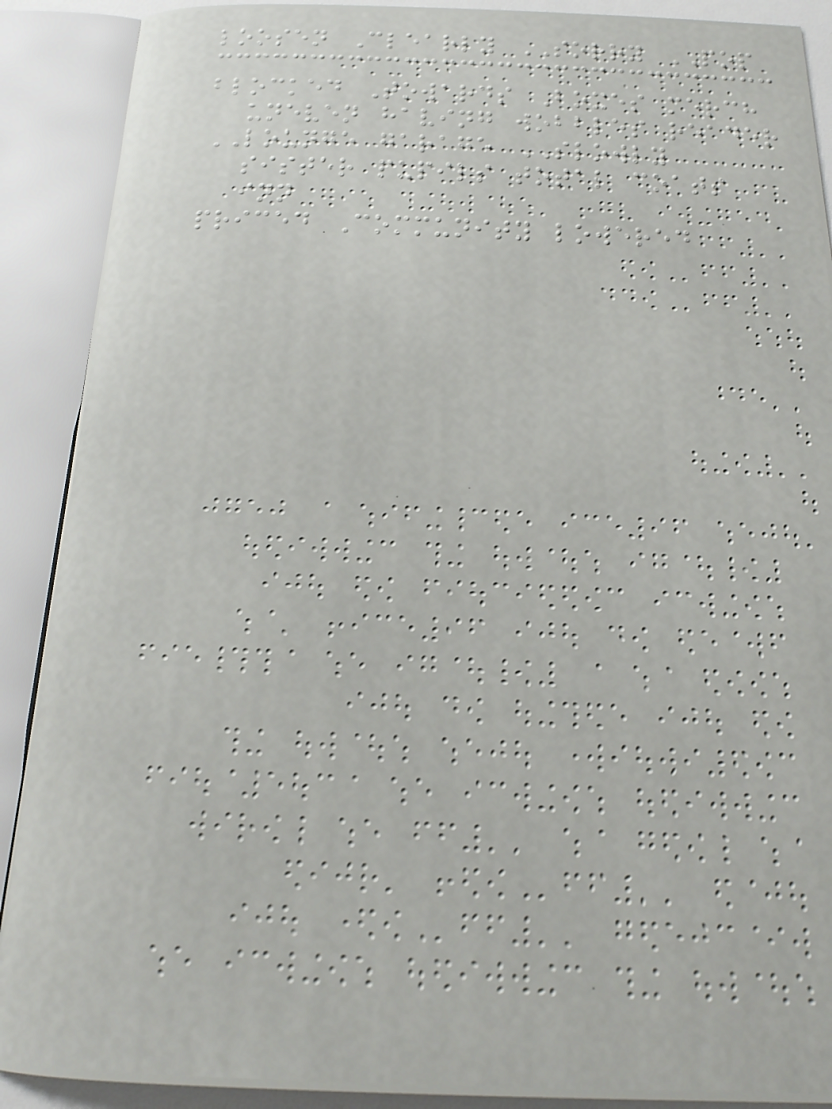loosen Clearly SORRY POP
blocked Towards Boxes merch
uneven having wobbles reader
LOUNGE garage SLOWLY
sister pupils total coats
inn
priced Community lowered
